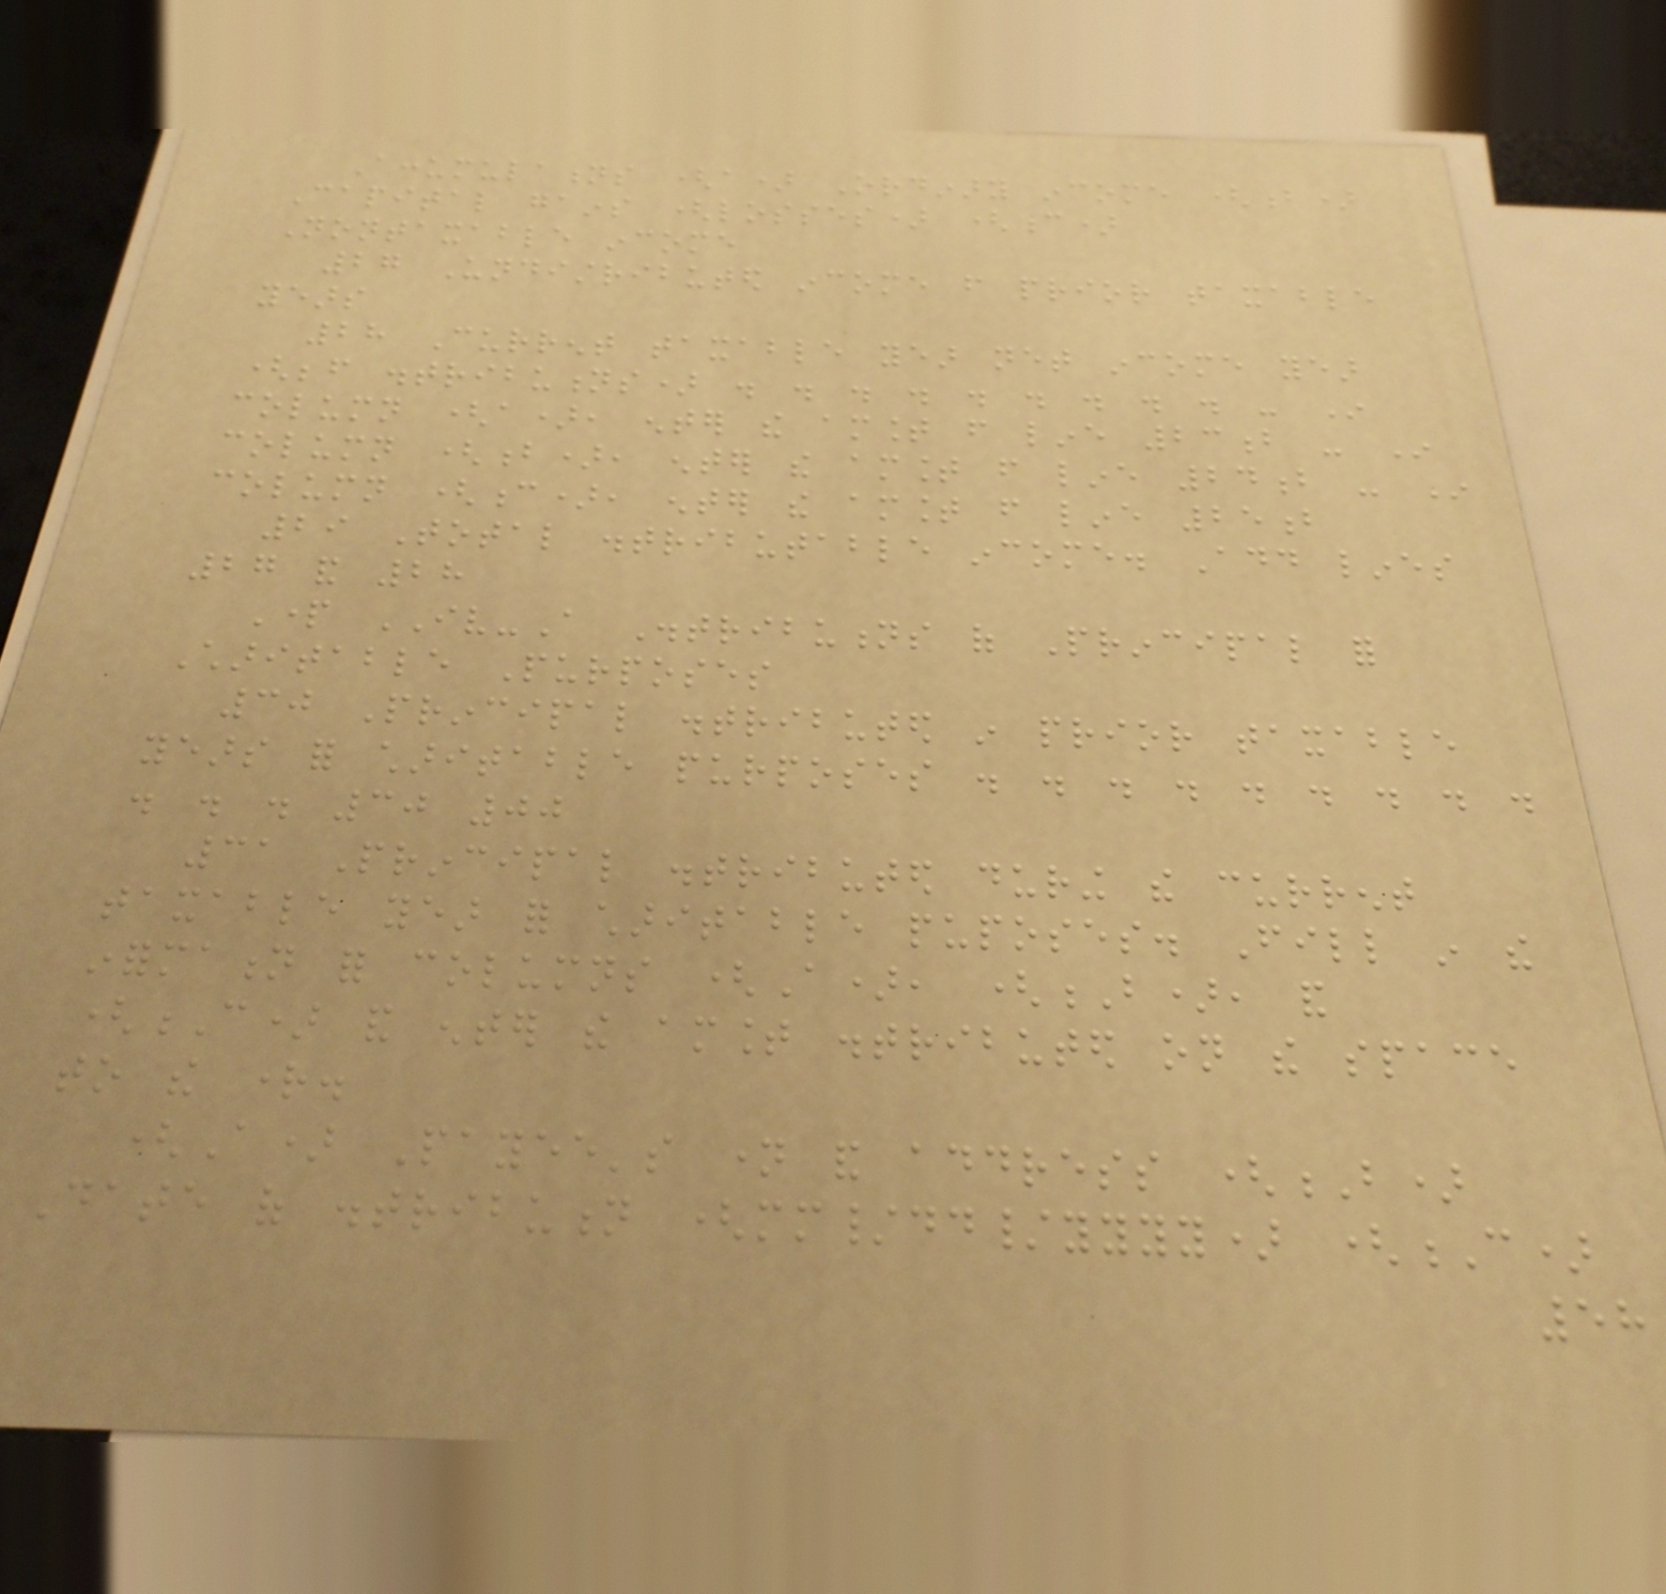Accumulations (a) Ordinary income (b)
Capital gains (losses) (c)
Nontaxable income
27 Undistributed income from prior taxable
years
28 Current taxable year net income year
(before distributions) . . . . . . . . . - In
column (a), enter the amount from line 23b - In
column (b), enter the amount from line 24b - In
column (c), enter the amount from line 25b
29 Total distributable income. Add lines
27 and 28
Part IV-A Distributions of Principal for
Charitable Purposes
30 Principal distributed in prior taxable
years for charitable purposes . . . . . . . . .
. . . 30 00
31 Principal distributed during the current
taxable year for charitable puposes. Fill in the
information for columns (A), (B), and
(C) and enter the amount distributed on the space
to the right.
(A) Payee's name and address (B)
Date of distribution (mm/dd/yyyy) (C)
58
